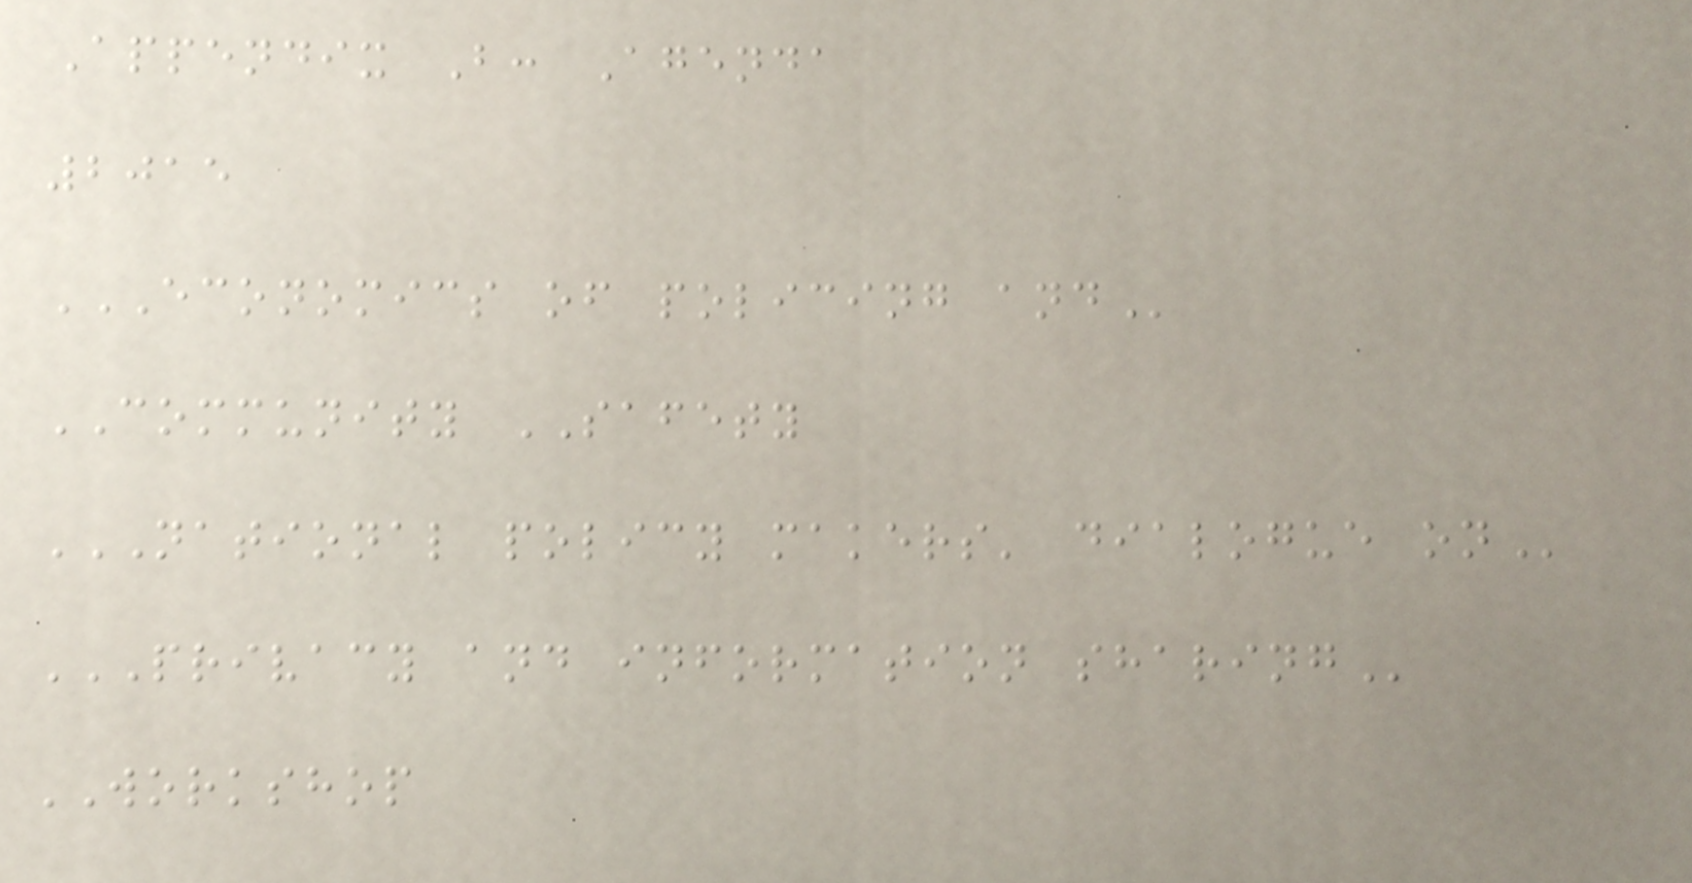Appendix B: Agenda
2015
ECONOMICS OF POLICING AND
COMMUNITY SAFETY
NATIONAL POLICY MAKERS' DIALOGUE ON
PRIVACY AND INFORMATION SHARING
WORKSHOP
